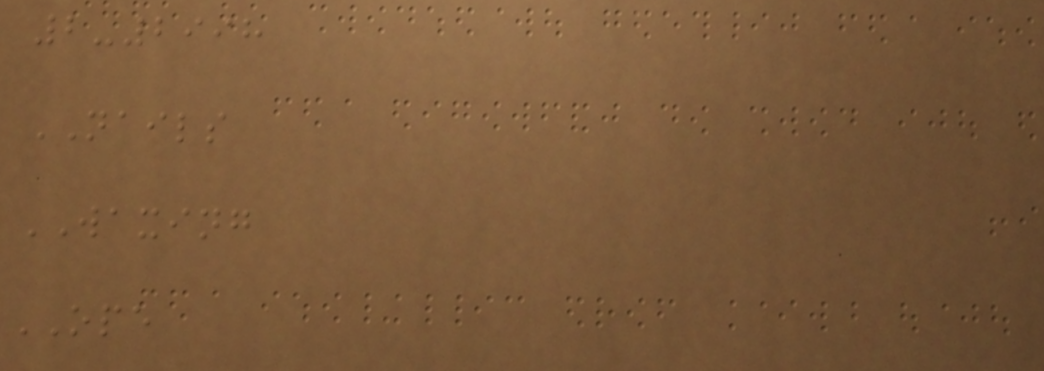2-2998
NAILS
WAXING
OPE
